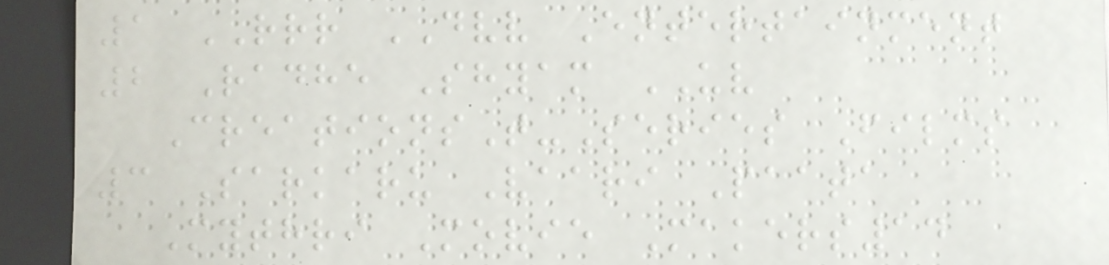1 RRR DVV Entertainment
2 Radhe Shyam UV
CreationsT-Series Films
3 Sarkaru Vaari Paata
Mythri Movie Makers14
